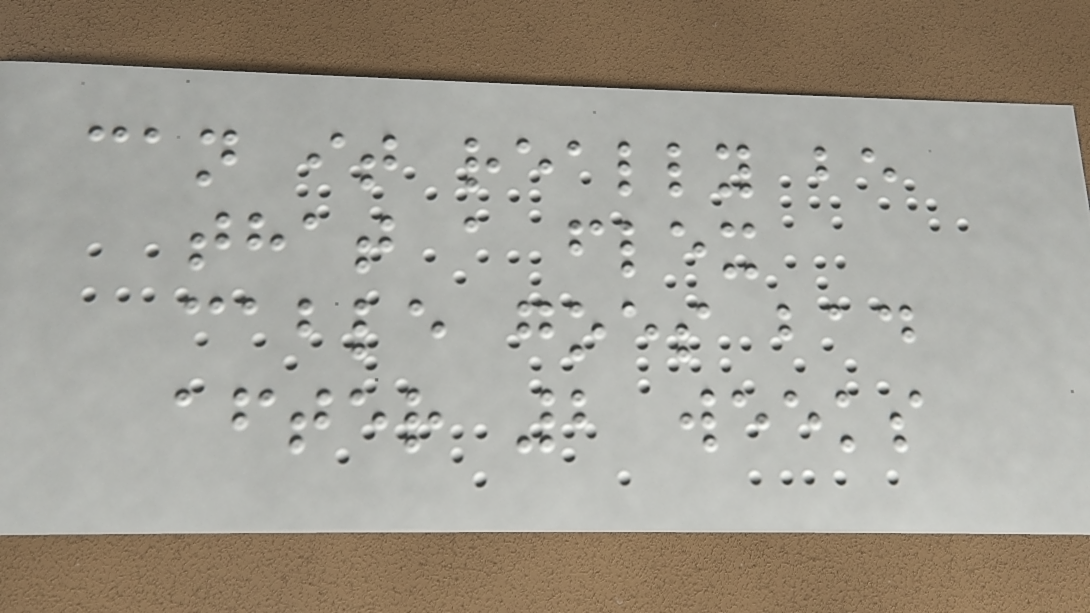can it really be
that a flex
cable goes bad
after 2 weeks
